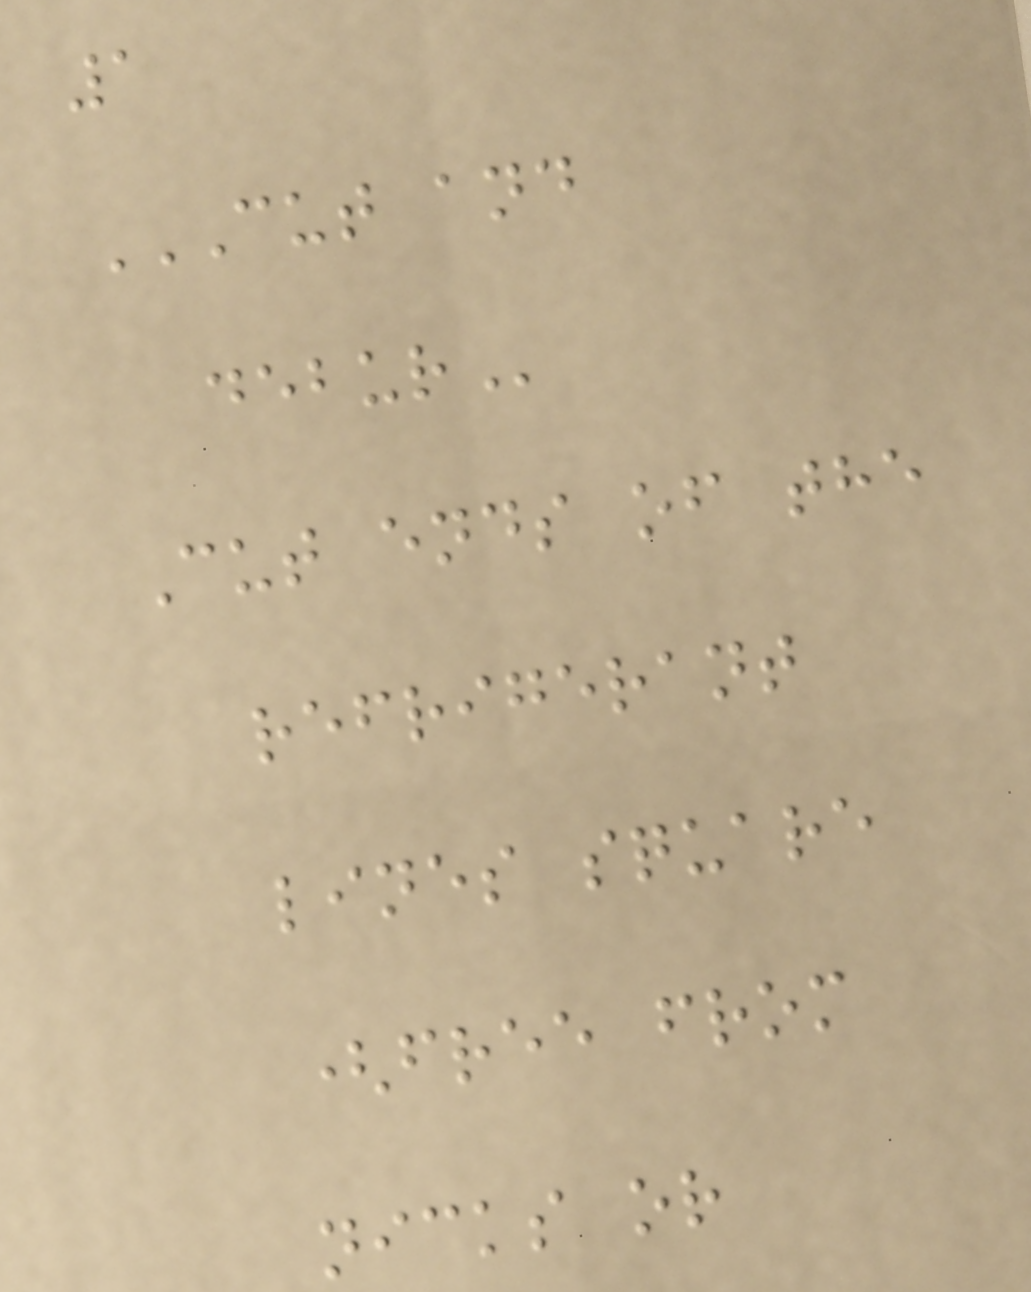1
CUT AND
DEBUR
Cut ends of the
refrigerant
lines square
(free from
nicks or
